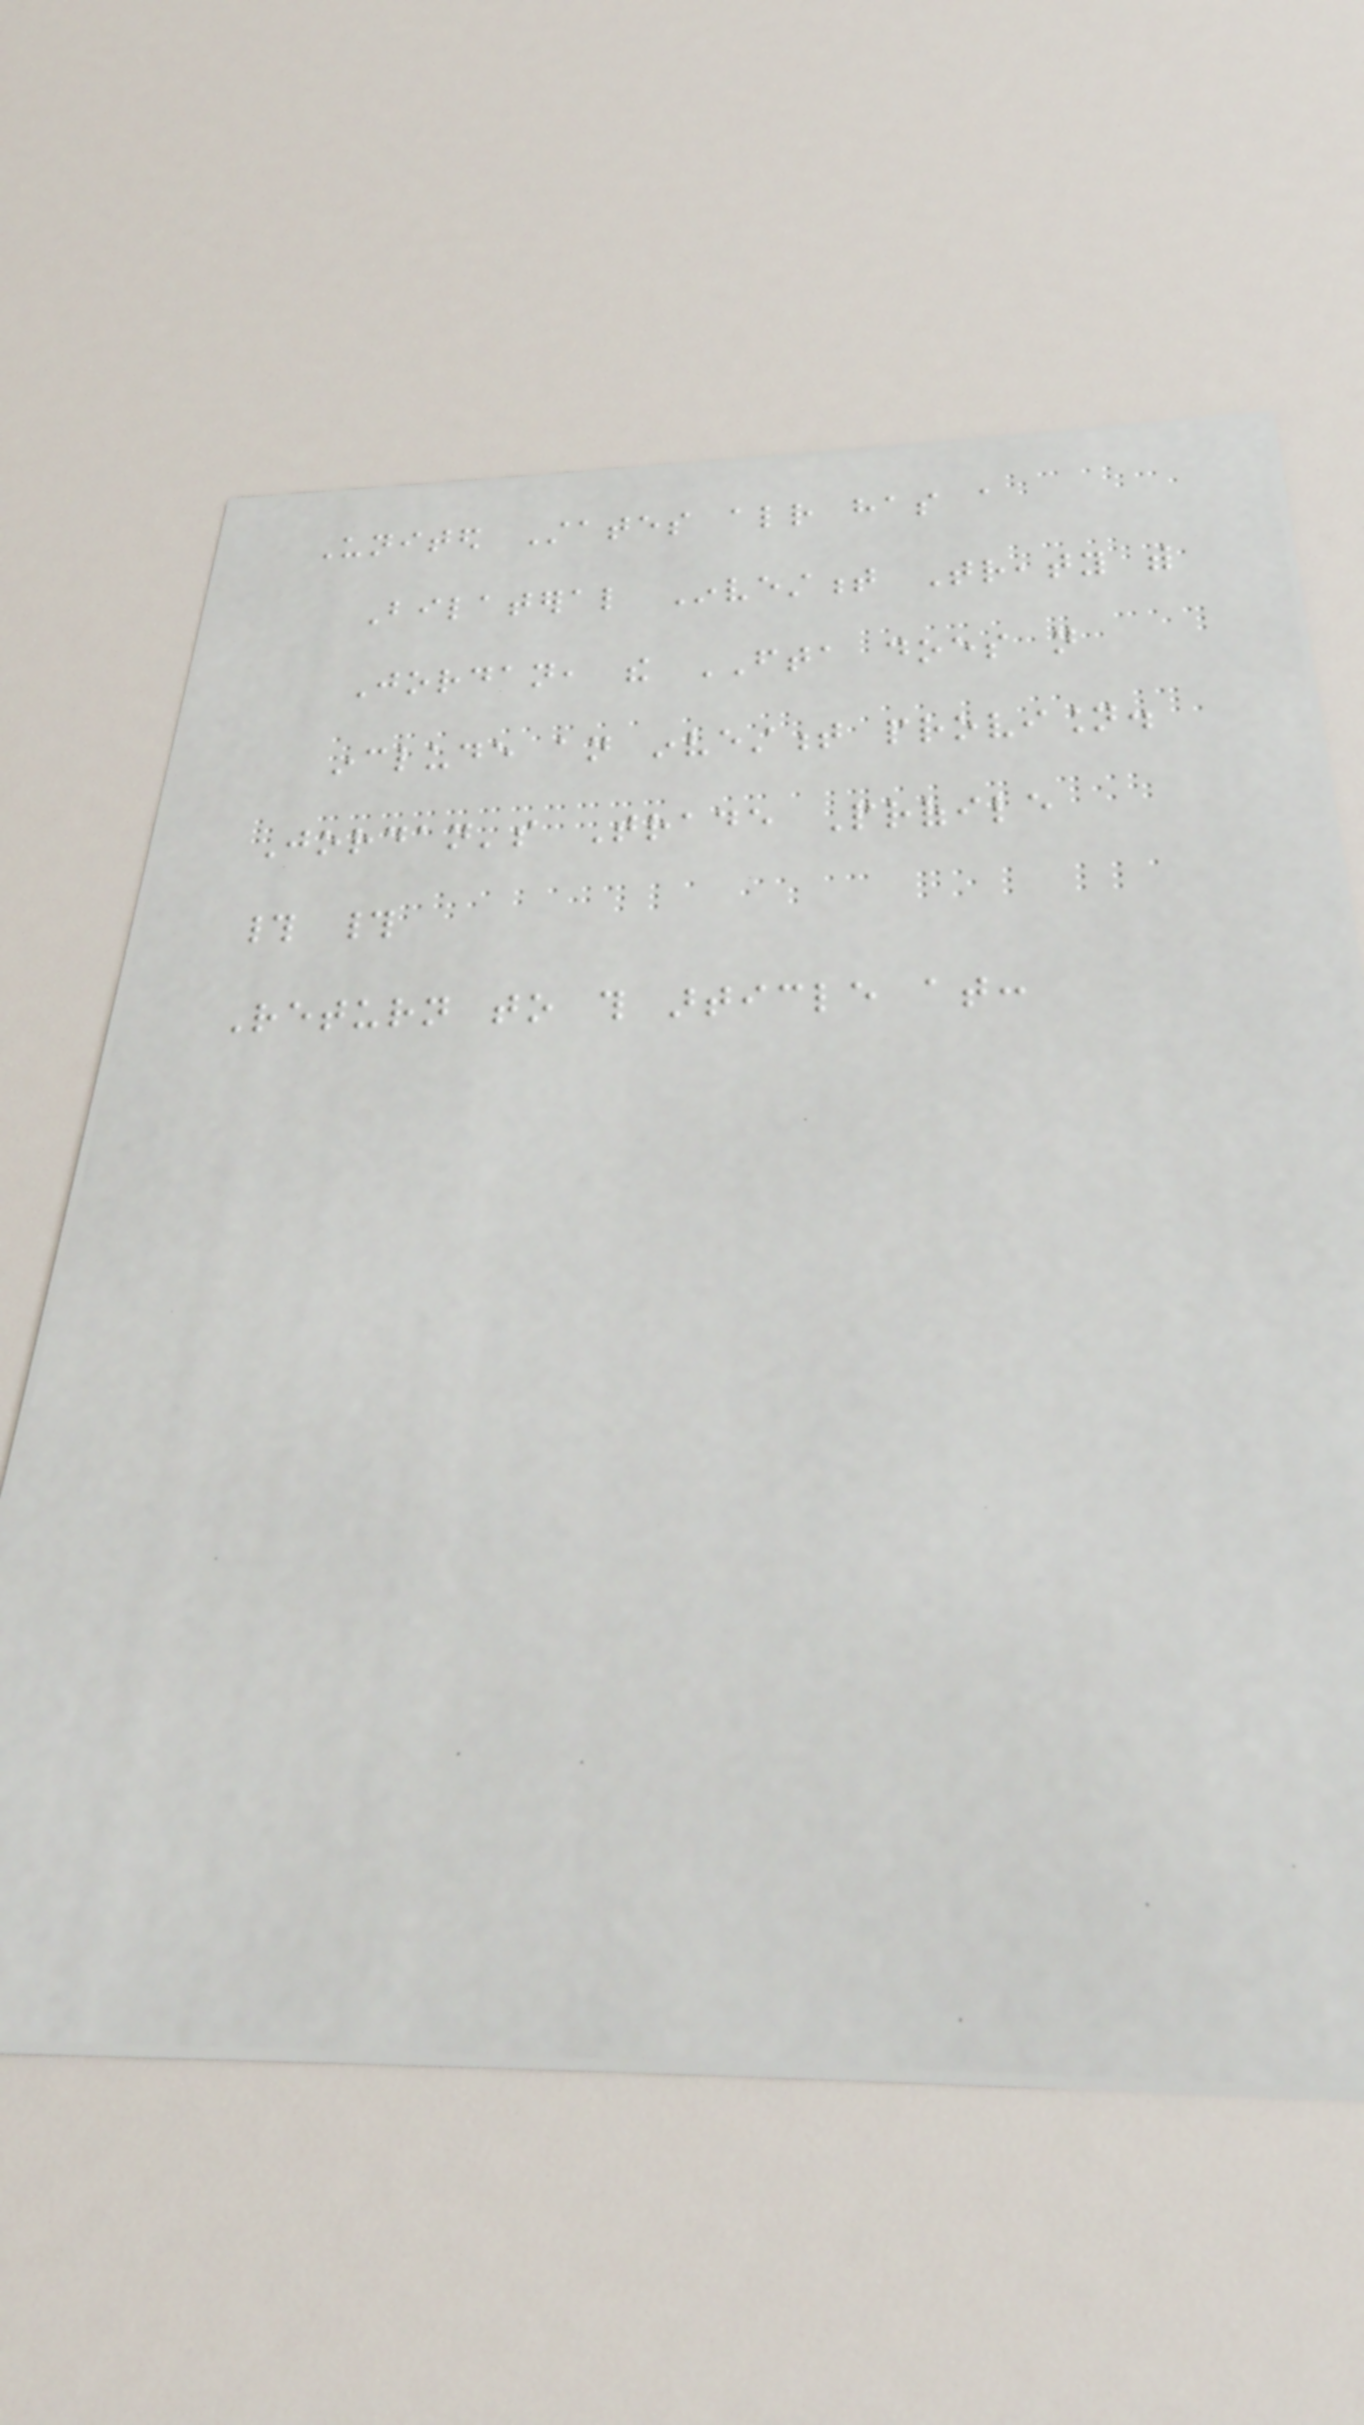United States already has a
Bilateral Investment Treaty with
Jordan, the FTA does not
include an investment provision.
Jordan's Trade Profile
# #
Return to this article at:
